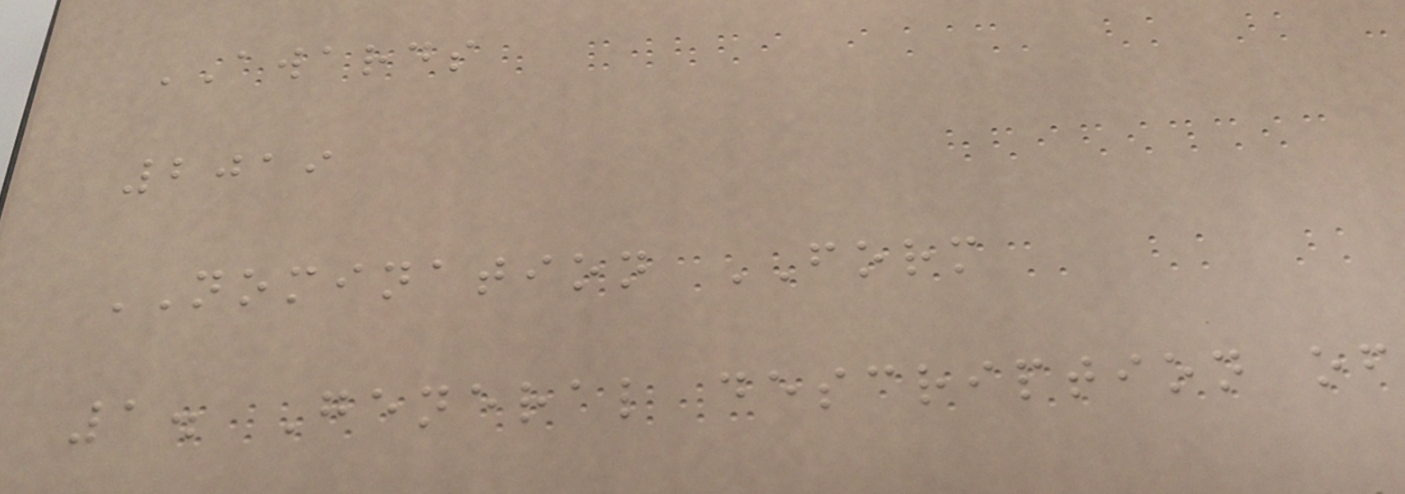AWARDS
2019
NOMINATION FORM
1. General description of
